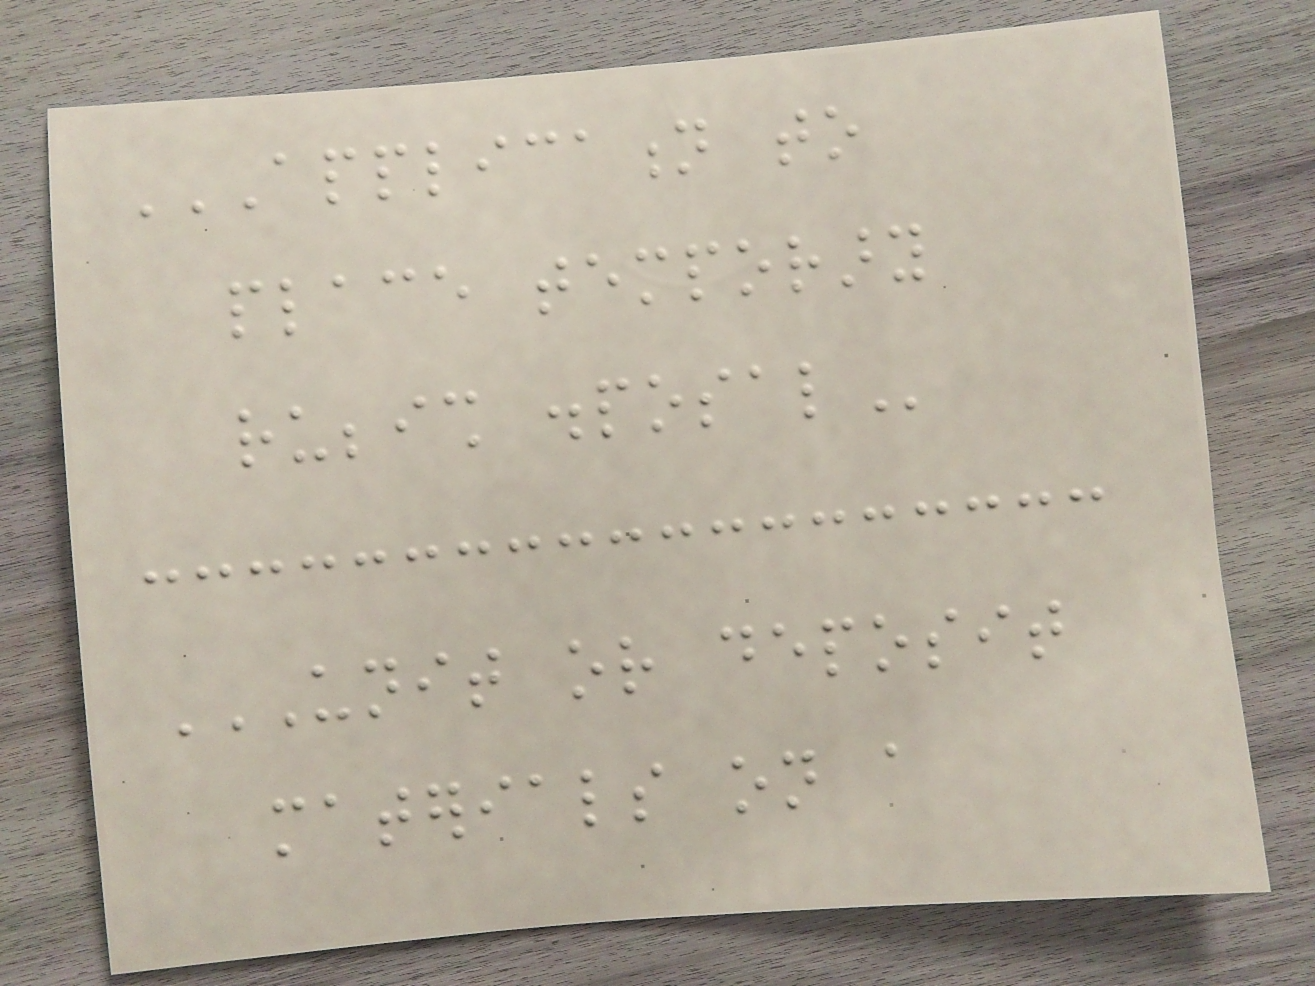APPLICATION TO
PLACE TEMPORARY
RUBBISH DISPOSAL
UNIT OR DEPOSIT
MATERIALS ON A
